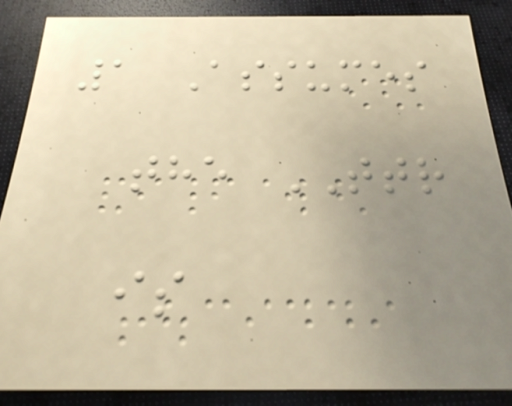1 Assumes
the TTR
is
